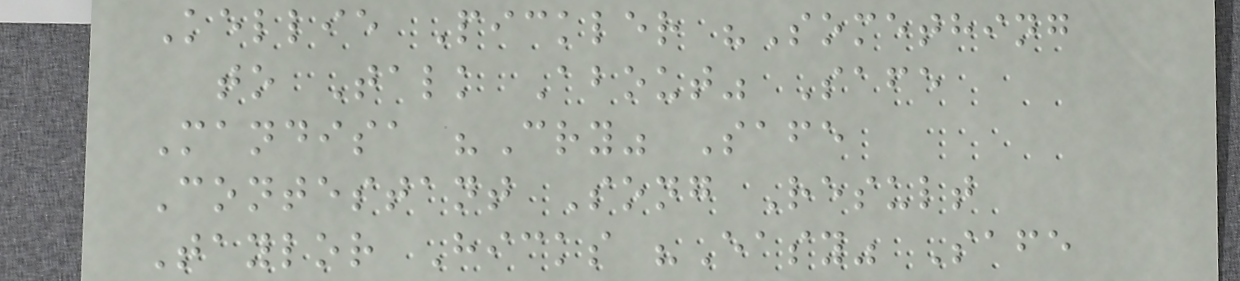Kellie Pickler "Something
to Talk About" Safe
Mandisa "Cry" Safe
Contestant Song Result
Taylor Hicks "Easy" Safe
